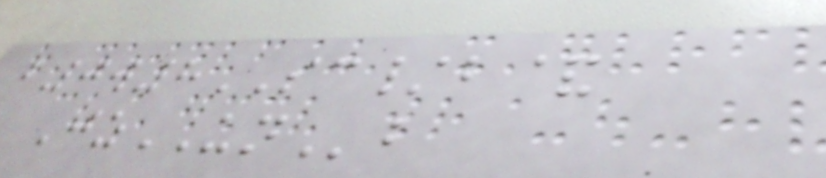b0w8SC/b&
JzUNb
